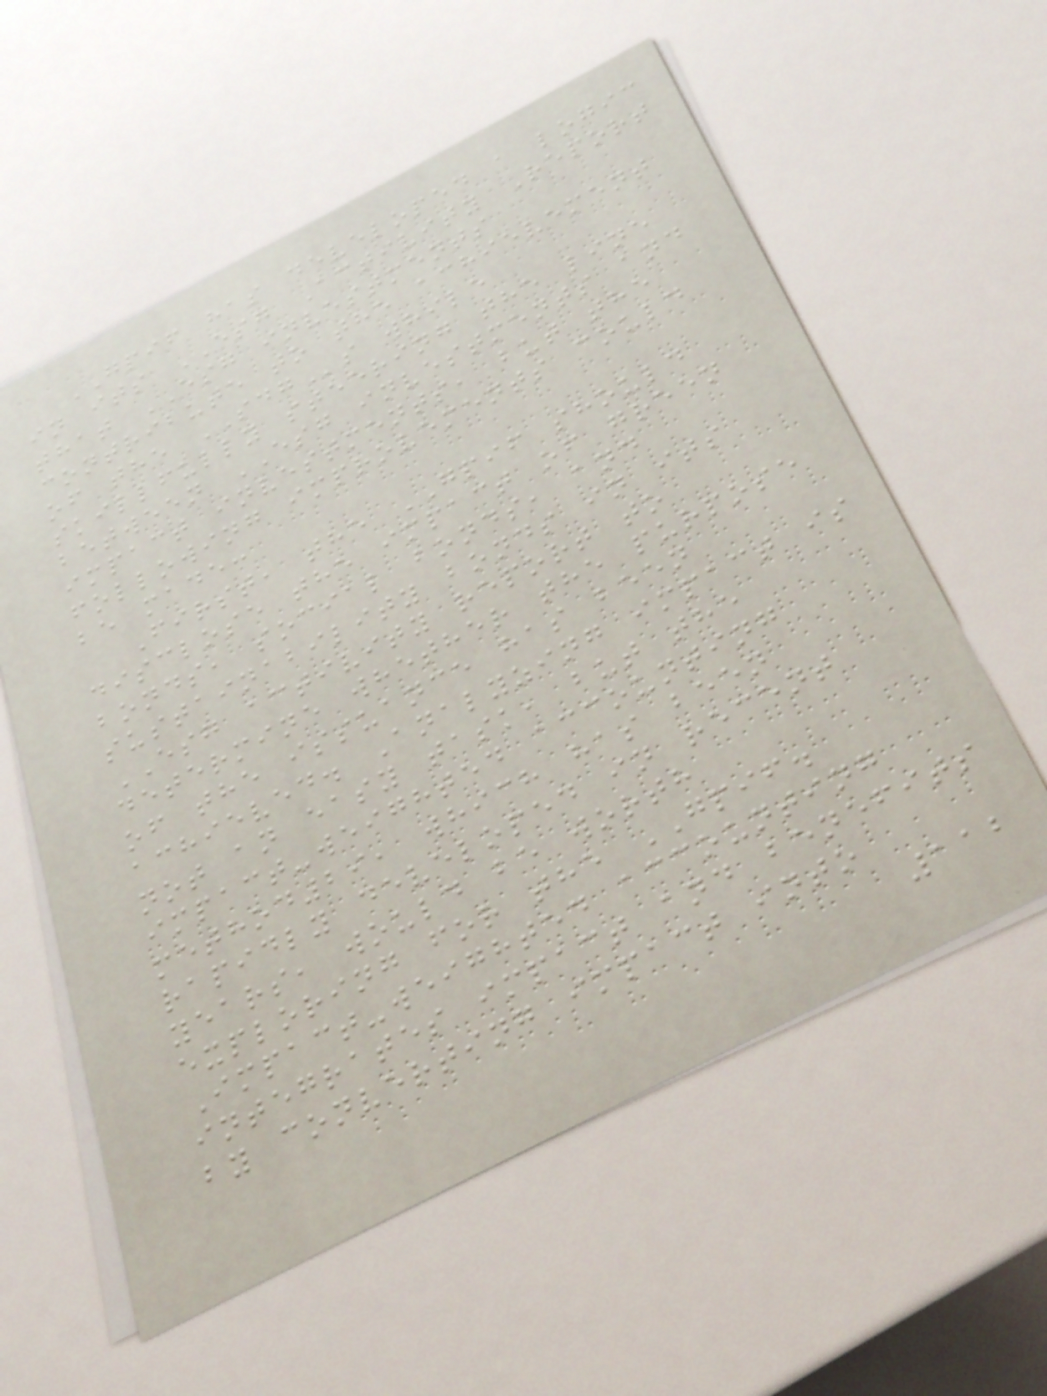GPIF has developed a logic
in its ESG Activity Report
that ESG investments
contribute to the achievement
of the SDGs while
skillfully steering the line
between ESG investments and
impact investments, but the
following improvements could
be made:
First, the GPIF should
disclose the impact of green
bonds, social bonds, and
sustainability bonds in its
ESG activity report to
determine whether the purpose
of the issuance has been
achieved. Analyzing impact is
not an easy task, but the
impact-weighted accounting
method29, which has been
rapidly developed in recent
years, would be worth
exploring for the GPIF.
Impact-weighted accounting
integrates impact and benefits
by converting impact into
112
